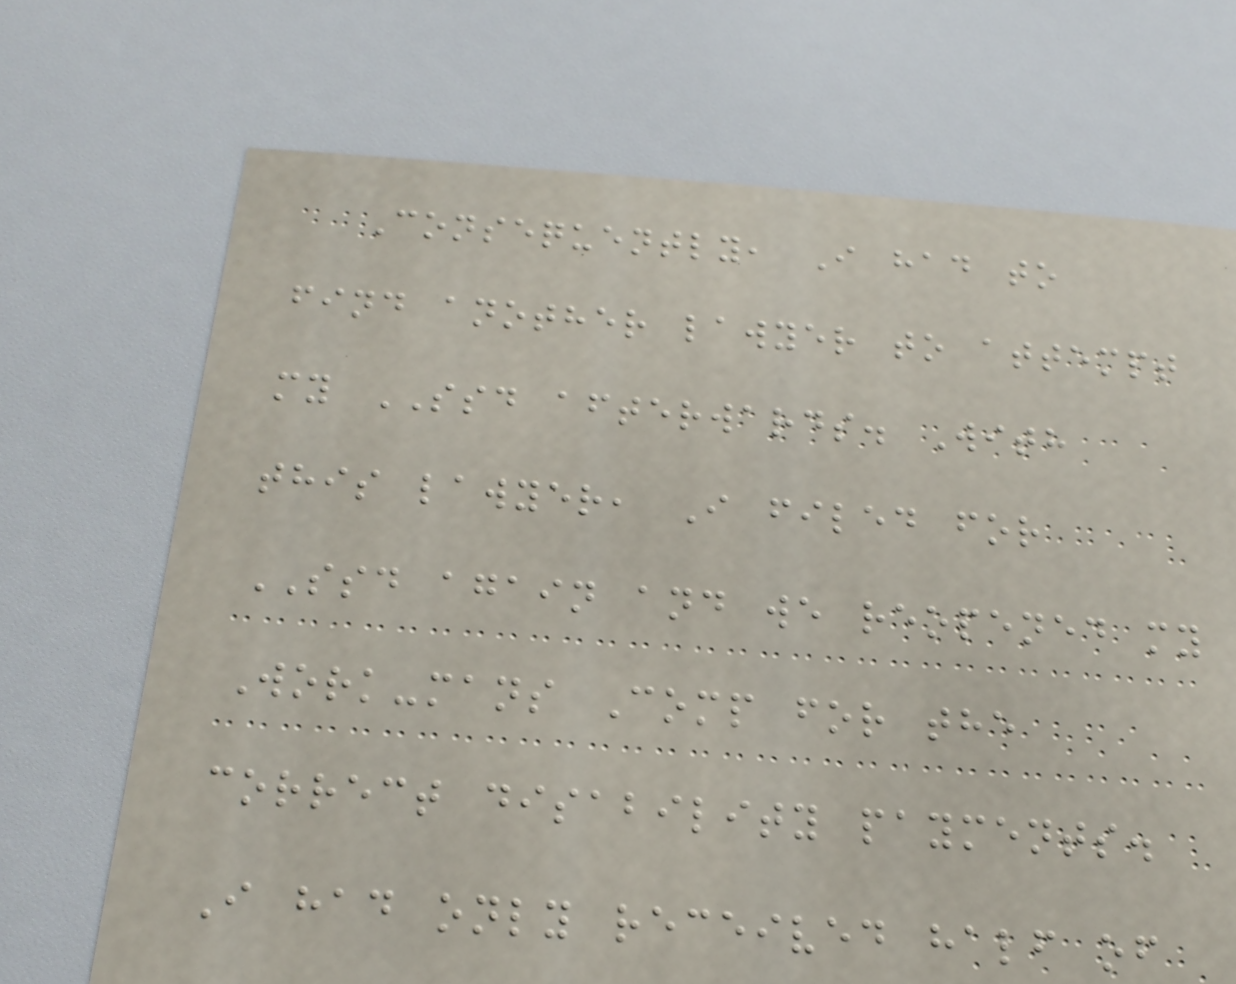Consequently, I had to
find another lawyer to attempt
my SSD afterwards. With
this lawyer, I filed for
SSD again and we reopened my
Work-mans Comp for the
correct disability payments.
I had only received half of
